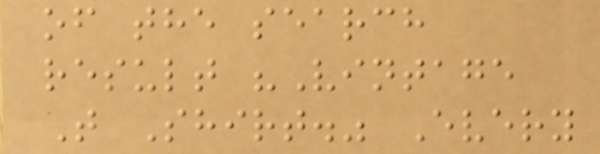of the search
result "Vintage
T Shirt." Every
